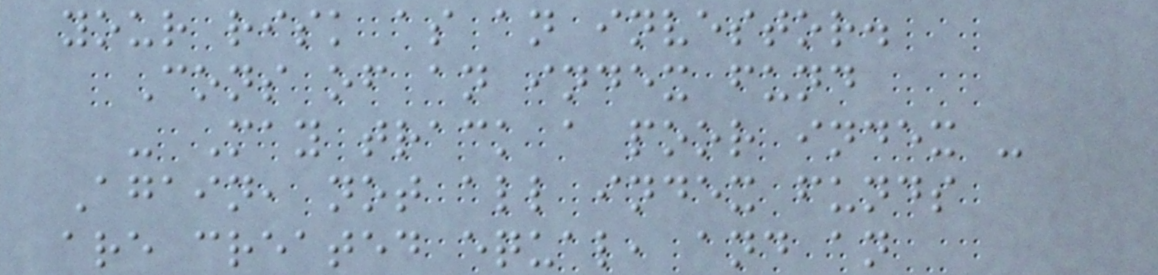your risk as an investor.
Cons of an index fund
- May track a poor index -
Again, not all index funds
are created equal, and an
